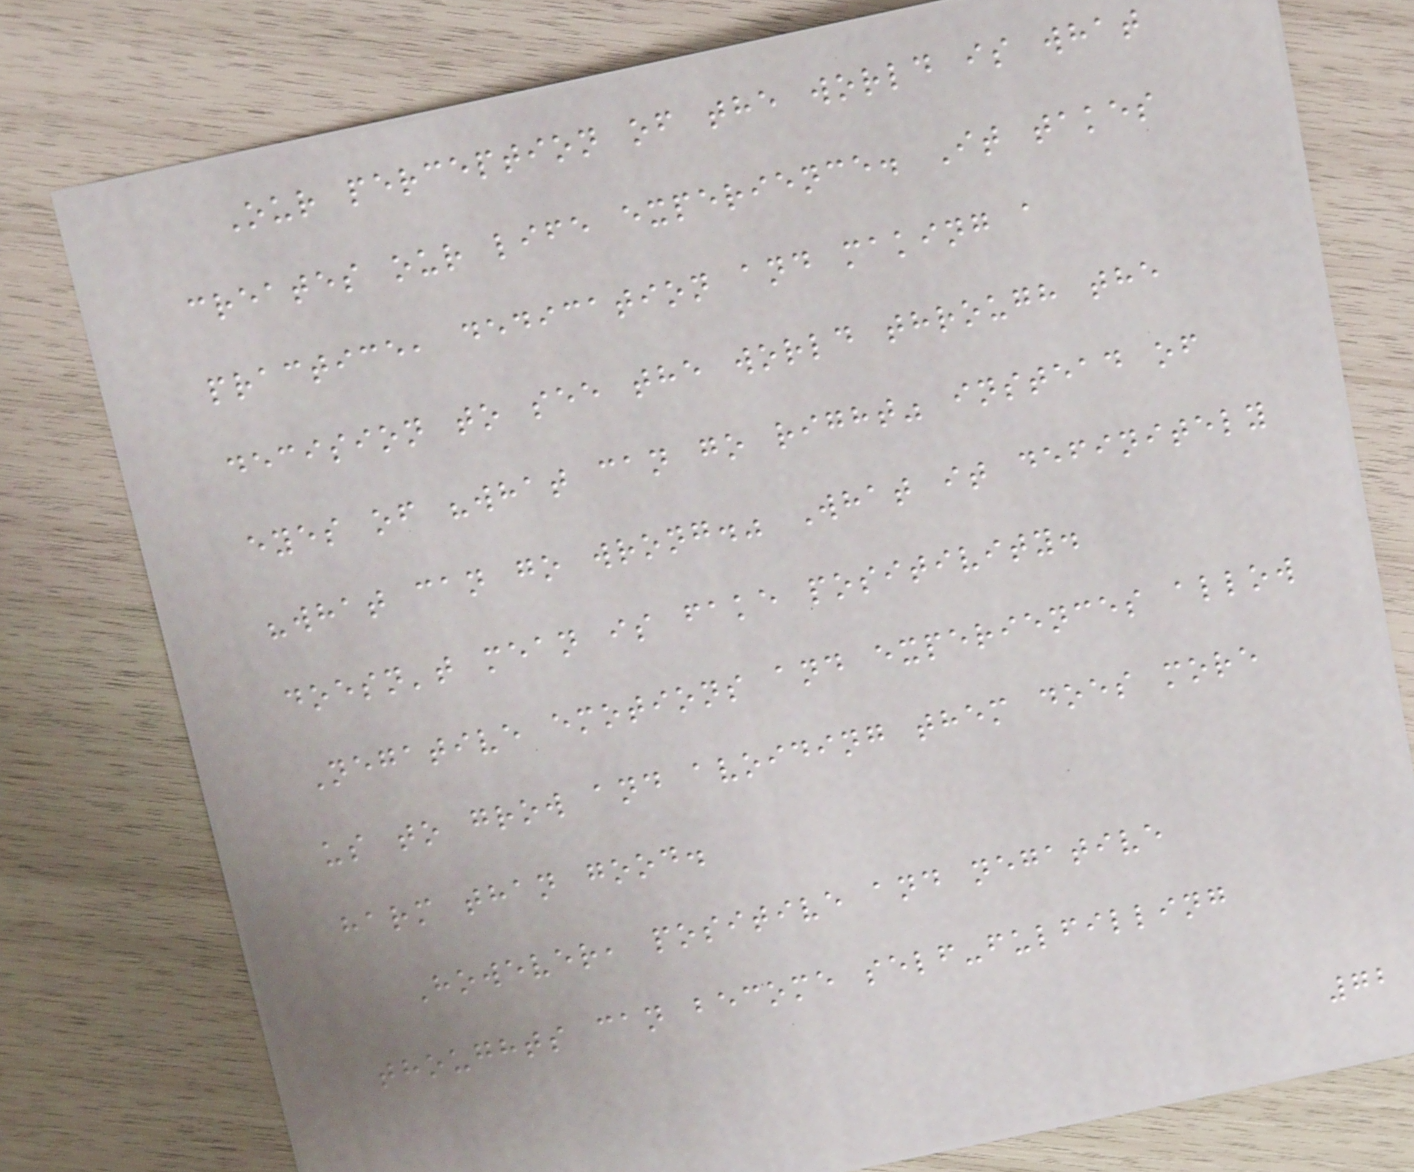Our perception of the world is what
creates our life experience. It takes
practice, dedication and making a
decision to see the world through the
eyes of "what can go right" instead of
"what can go wrong." What it definitely
doesn't mean is fake positivity.
Negative emotions and experiences allow
us to grow and avoiding them does more
harm than good.
However, positive and negative
thoughts can become self-fulfilling
72
